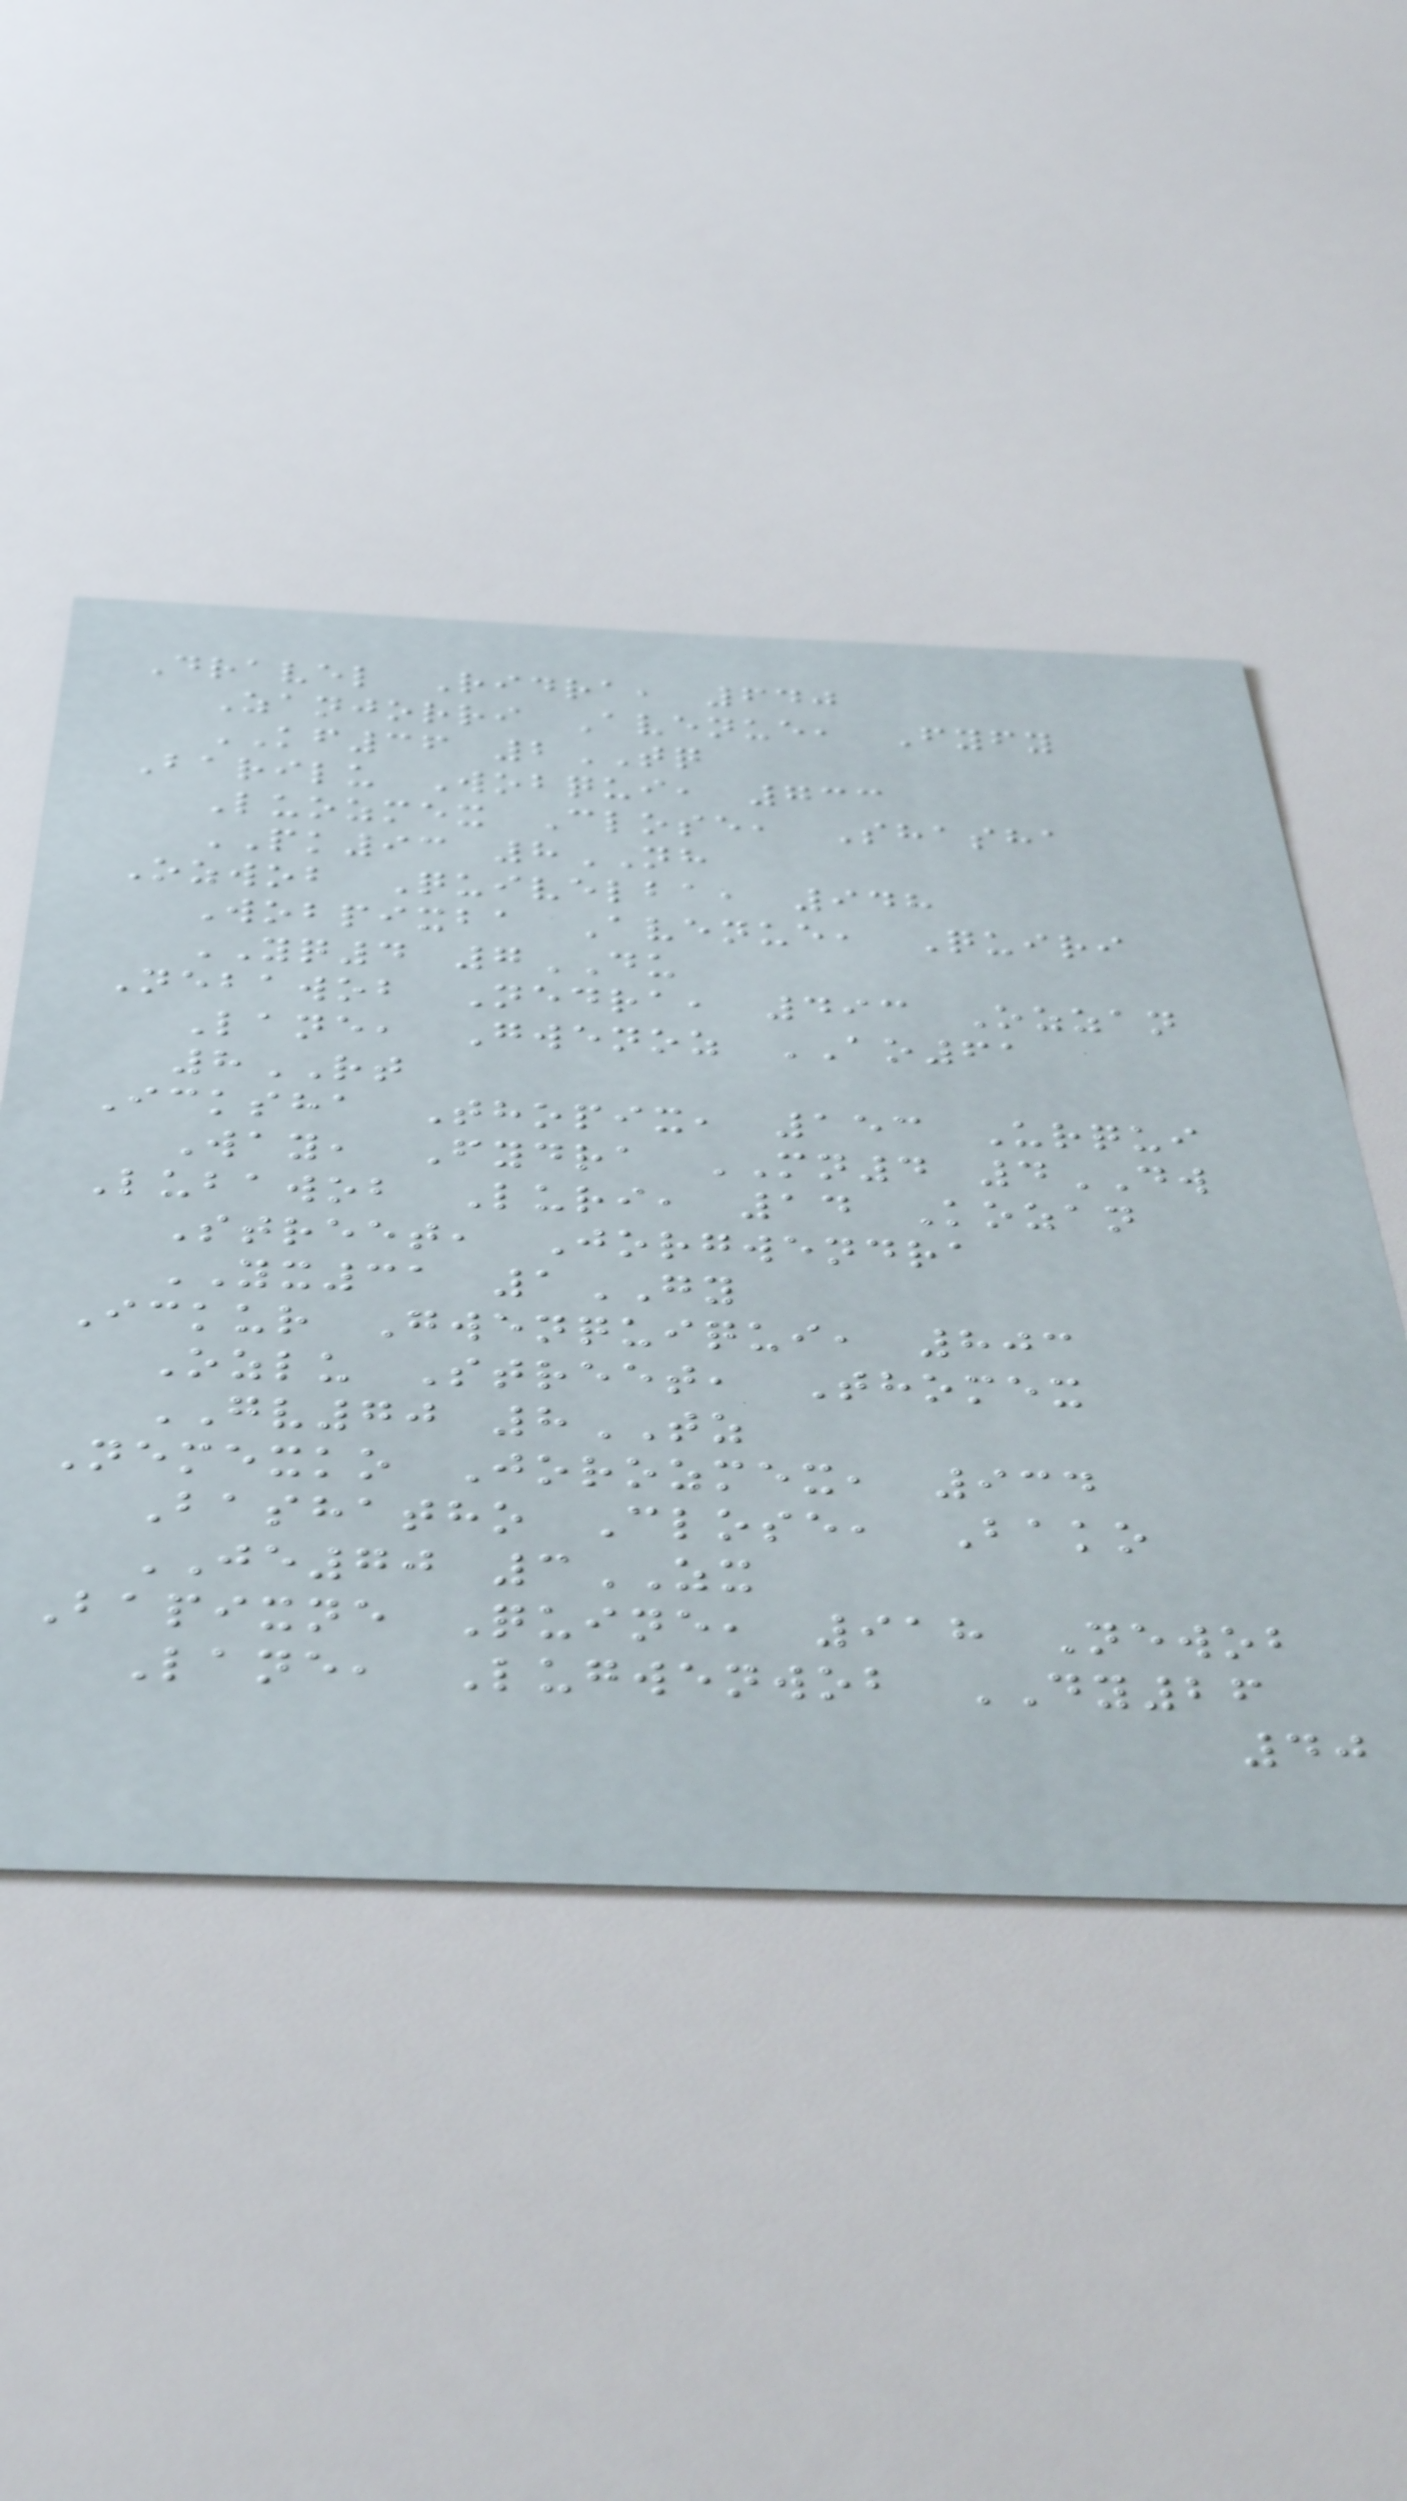Dravel Ridra, 640
Zanjorri Avenue, Fyfy
KF36 2TQ
Barilu Wobqui, 733
Luozmex Close, Shasha
PK93 8NH
Ozwob Quivelba, 948
Wobpixba Avenue, Quiri
YQ4 7DU
Nebawob Nedra, 493 Ozzan
Lane, Gwenoz AO61
8RT
Icksha Thopix, 153 Urqui
Way, Fydra MN4 4DW
Lubawob Luri, 14 Kozan
Street, Jorgwendra
YX31 1GY
Ickur Gwenquiqui, 803
Ozlu Street, Thomex
GV70 8TZ
Nemexko Jorozmex, 934
Bashatho Close, Bako
JE70 3ZX
Bapixne Quine, 918 Newob
Lane, Lugwenwob DY26
40
